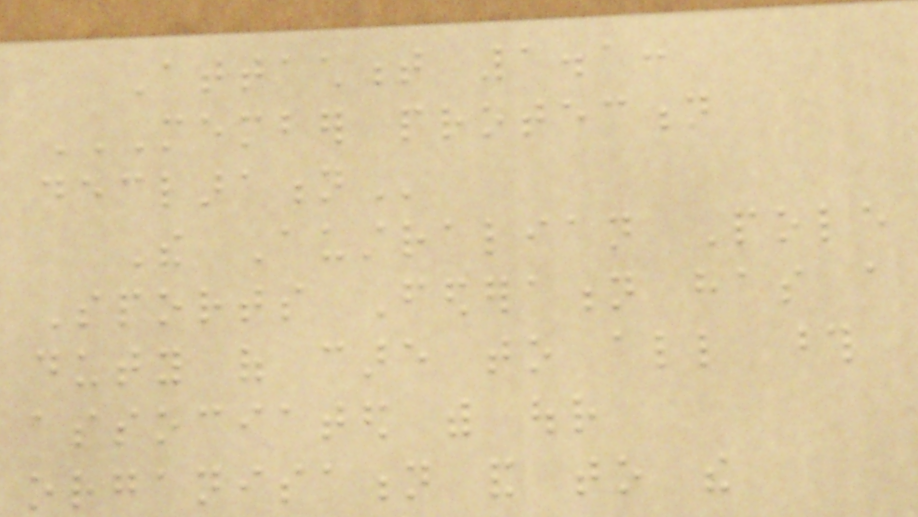Attachment 1.1:
MEMBER PROTECTION
DECLARATION
The Australian Pole
Sports Federation has a
duty of care to all those
associated with our
organisation and to the
